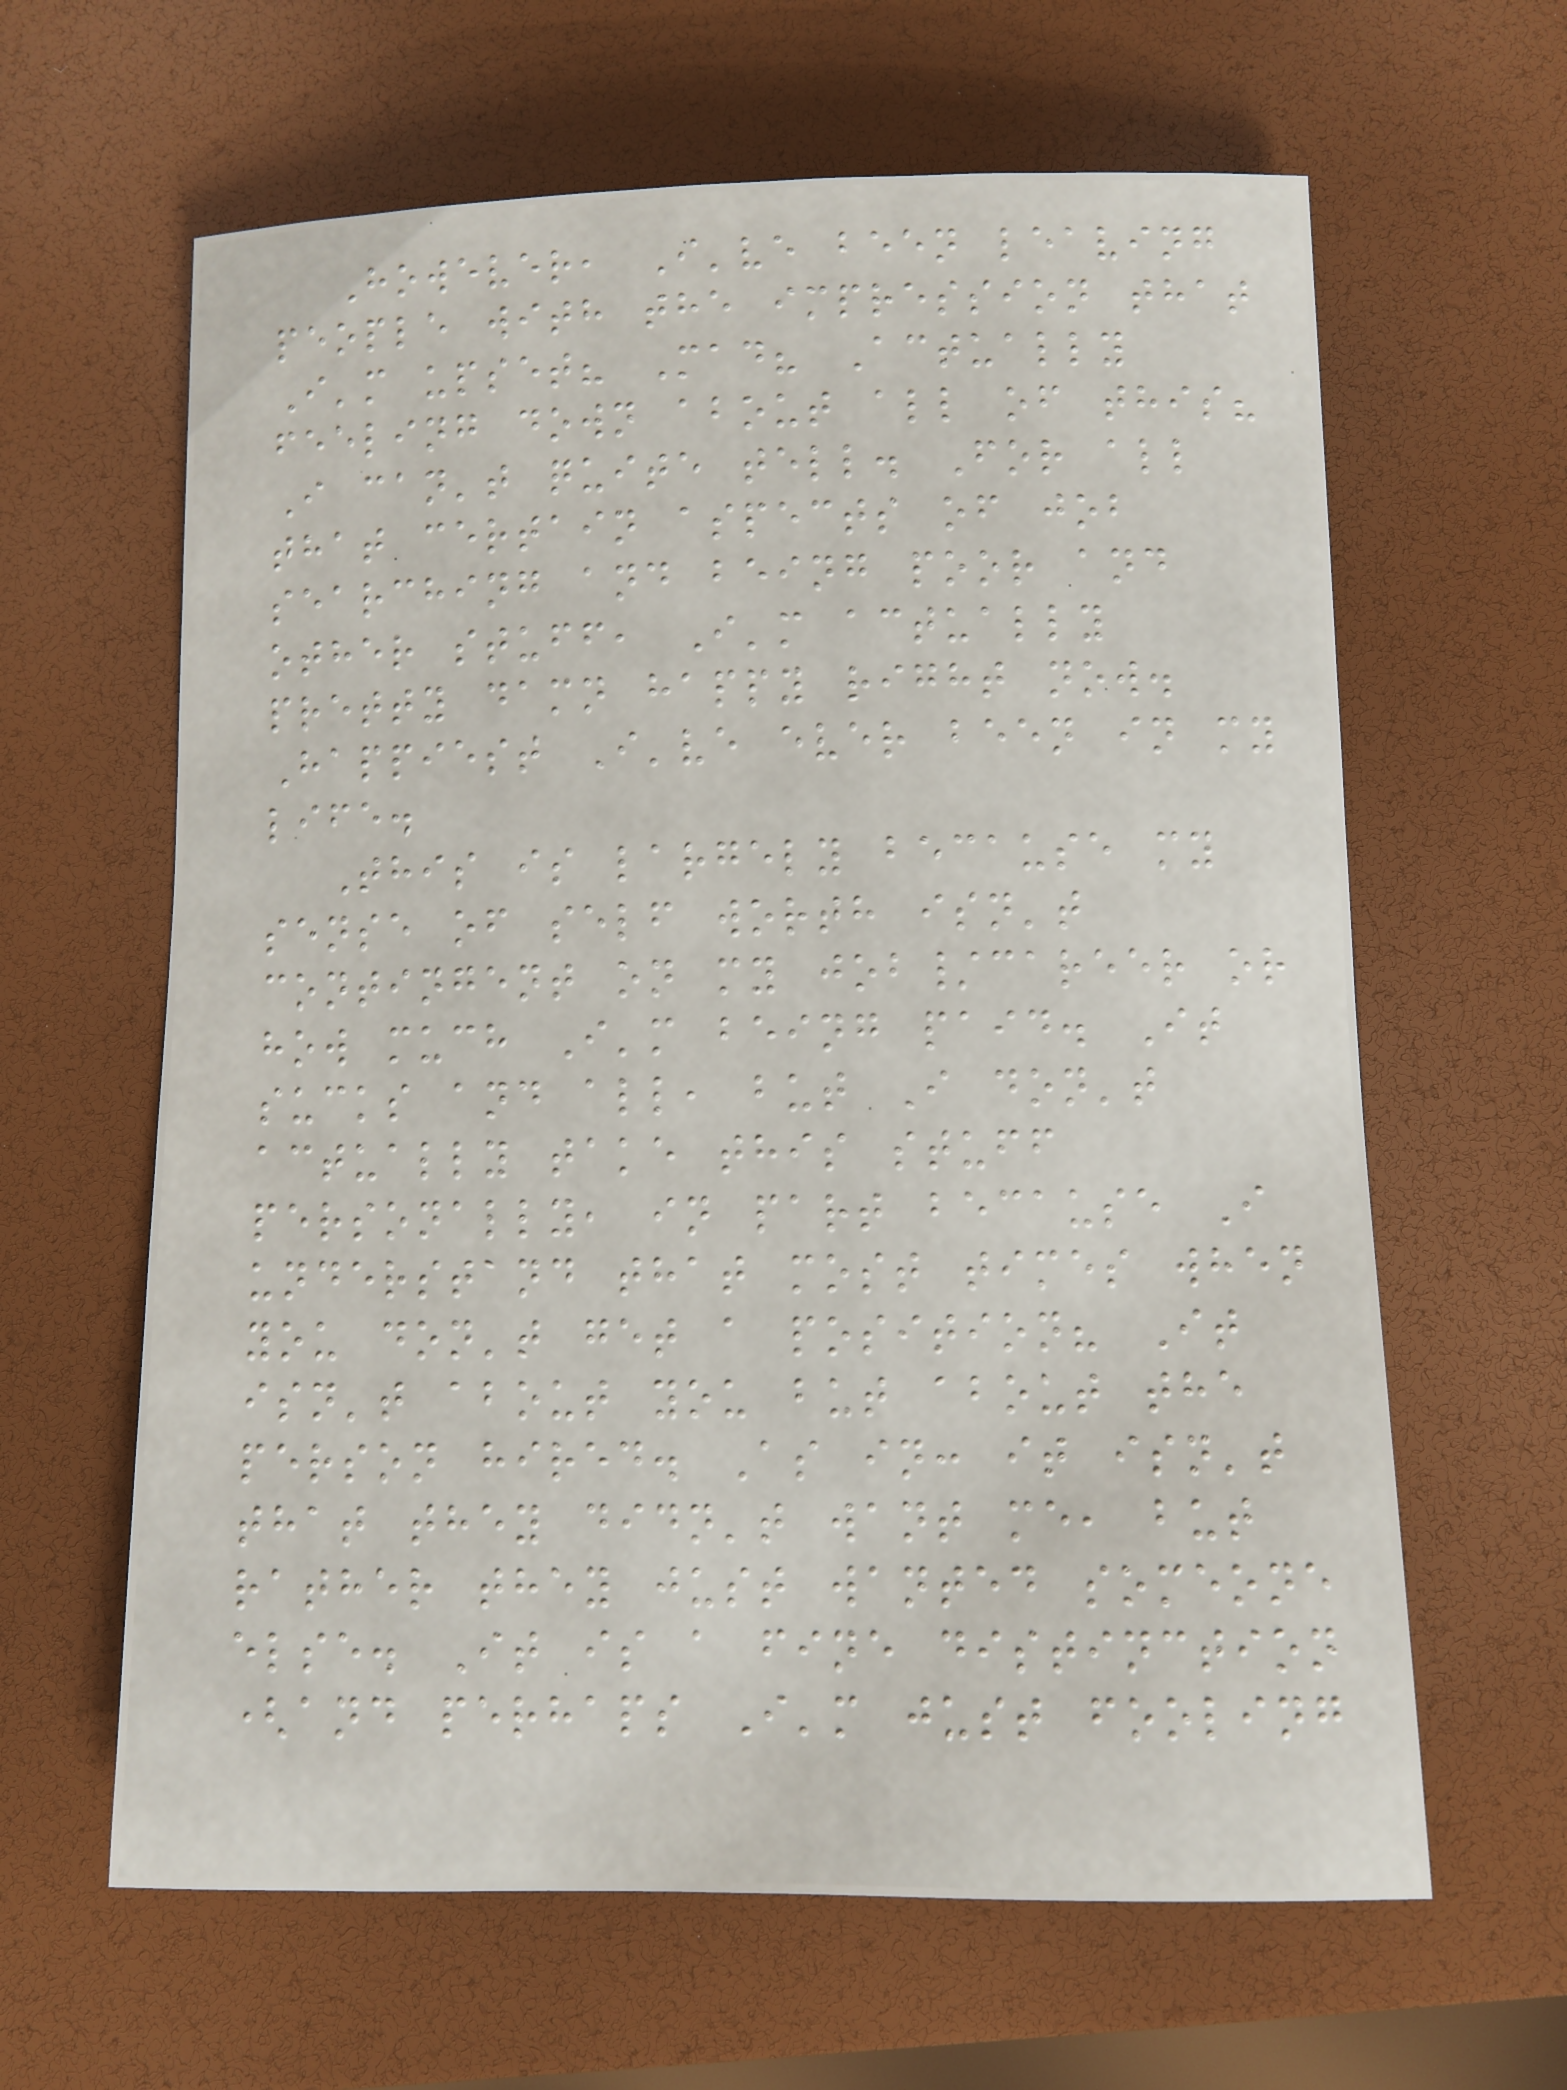However, I've been leaving
people with the impression that
I'm upset? Mad? Actually
feeling down about all of this?
I can't quite tell. For all
that certain aspects of job
searching and being poor and
other stuff, I'm actually
pretty damn happy right now.
Happiest I've ever been in my
life.
This is largely because my
sense of self worth isn't
contingent on my job/career or
how much I'm being paid. It
sucks and all, but I don't
actually take this stuff
personally, in part because I
understand that most times when
you don't get a position? It
isn't about you but about the
person hired. As in: it isn't
that they didn't want me, but
rather they just wanted someone
else. It is a fine distinction
(and perhaps I'm just fooling
